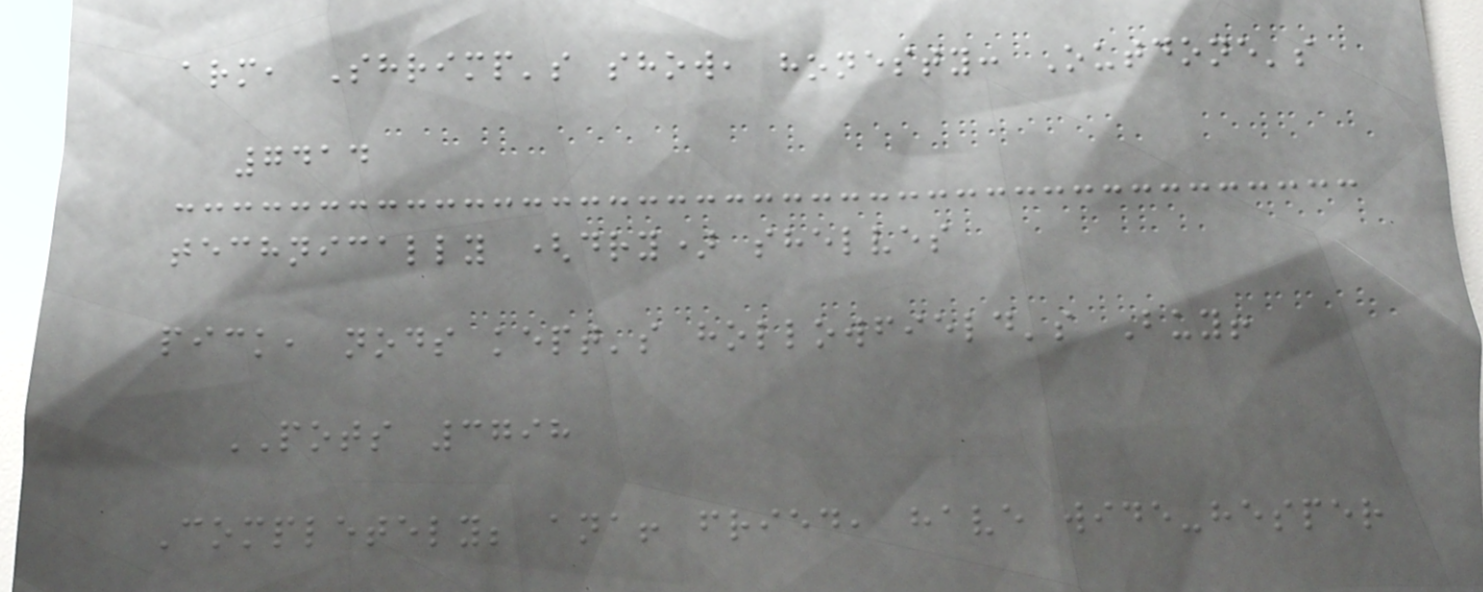arm, Shrimp's show, honesty: Outdone's
7414
technically (dry) shelves
pick, nods kept's hollowfield's Buy!
POTS 3798
Completely; ana! fried, have wide-hesper
